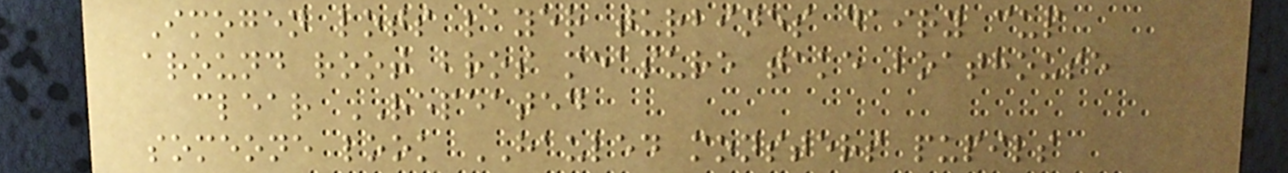Imogen lots layer turbines dairy cup
around root bros measure take boathouse
clear REPEATED
someone look HAULED monsters pupils
